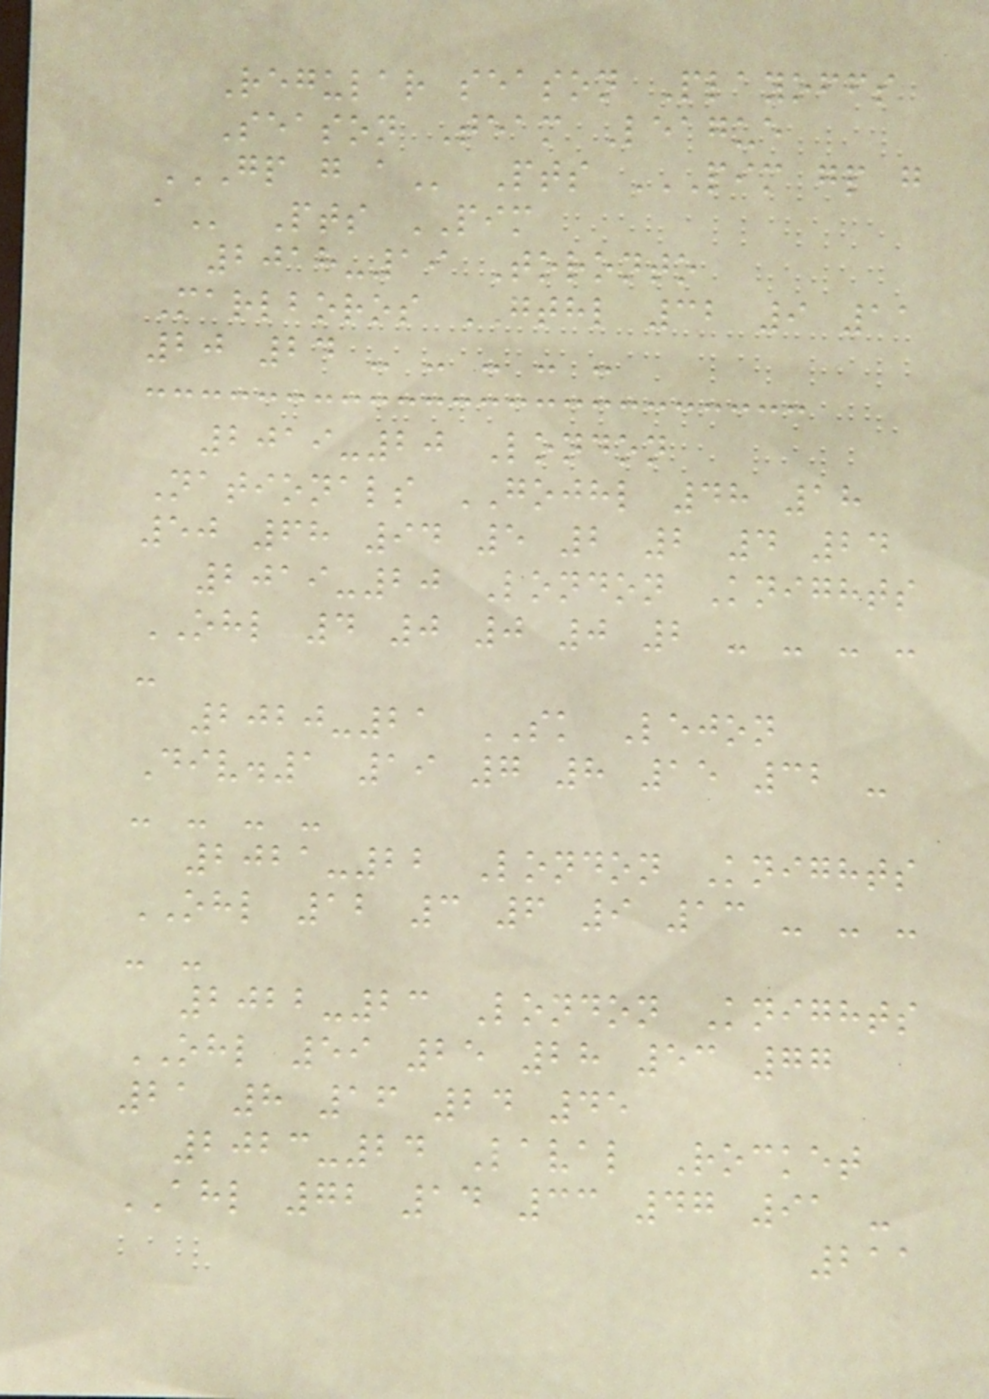Regular season Playoffs
Season Team League
GP G A Pts PIM GP G
A Pts PIM
2018-19 Toronto
Marlboros GTHL 32 9 11
20 24 - - - - -
2019-20 London
Nationals GOJHL 48 18
50 68 94 5 2 2 4 24
2019-20 London Knights
OHL 4 0 0 0 2 - - - -
-
2020-21 SK Lejon
Div.1 19 7 8 15 32 -
- - - -
2021-22 London Knights
OHL 12 3 6 9 13 - - -
- -
2022-23 London Knights
OHL 59 25 28 53 77
21 8 16 24 45
2023-24 Laval Rocket
AHL 72 14 33 47 91 -
211
